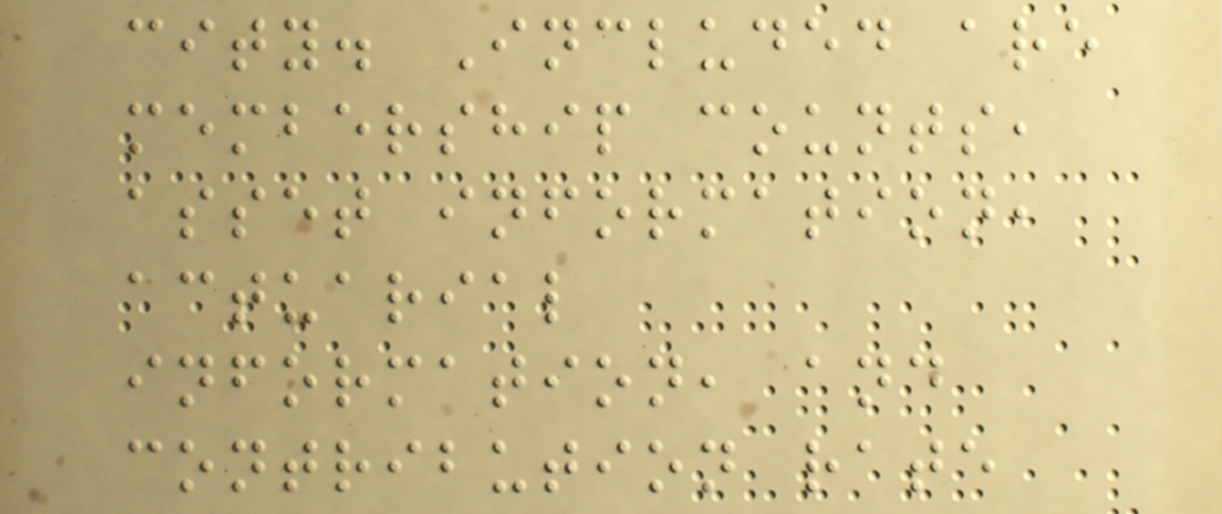city. Included are
membership counts,
asset information,
actuarial
information, and
contribution rate
